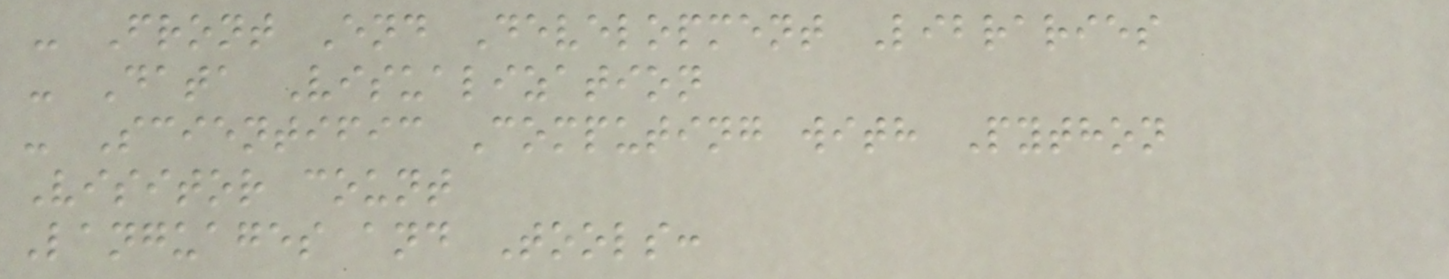- Front End Development Libraries
- Data Visualization
- Scientific Computing with Python
Visitor count
Languages and Tools:
